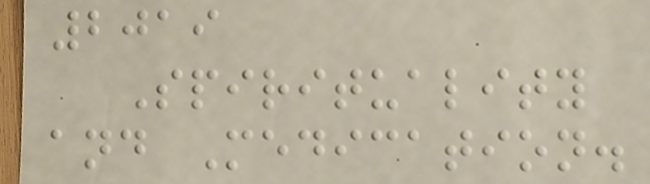2019
Spirituality
and Medication.
